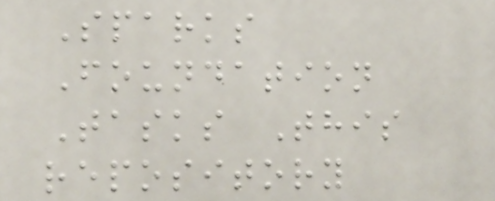Sparks
Foundation
Tasks This
repository
